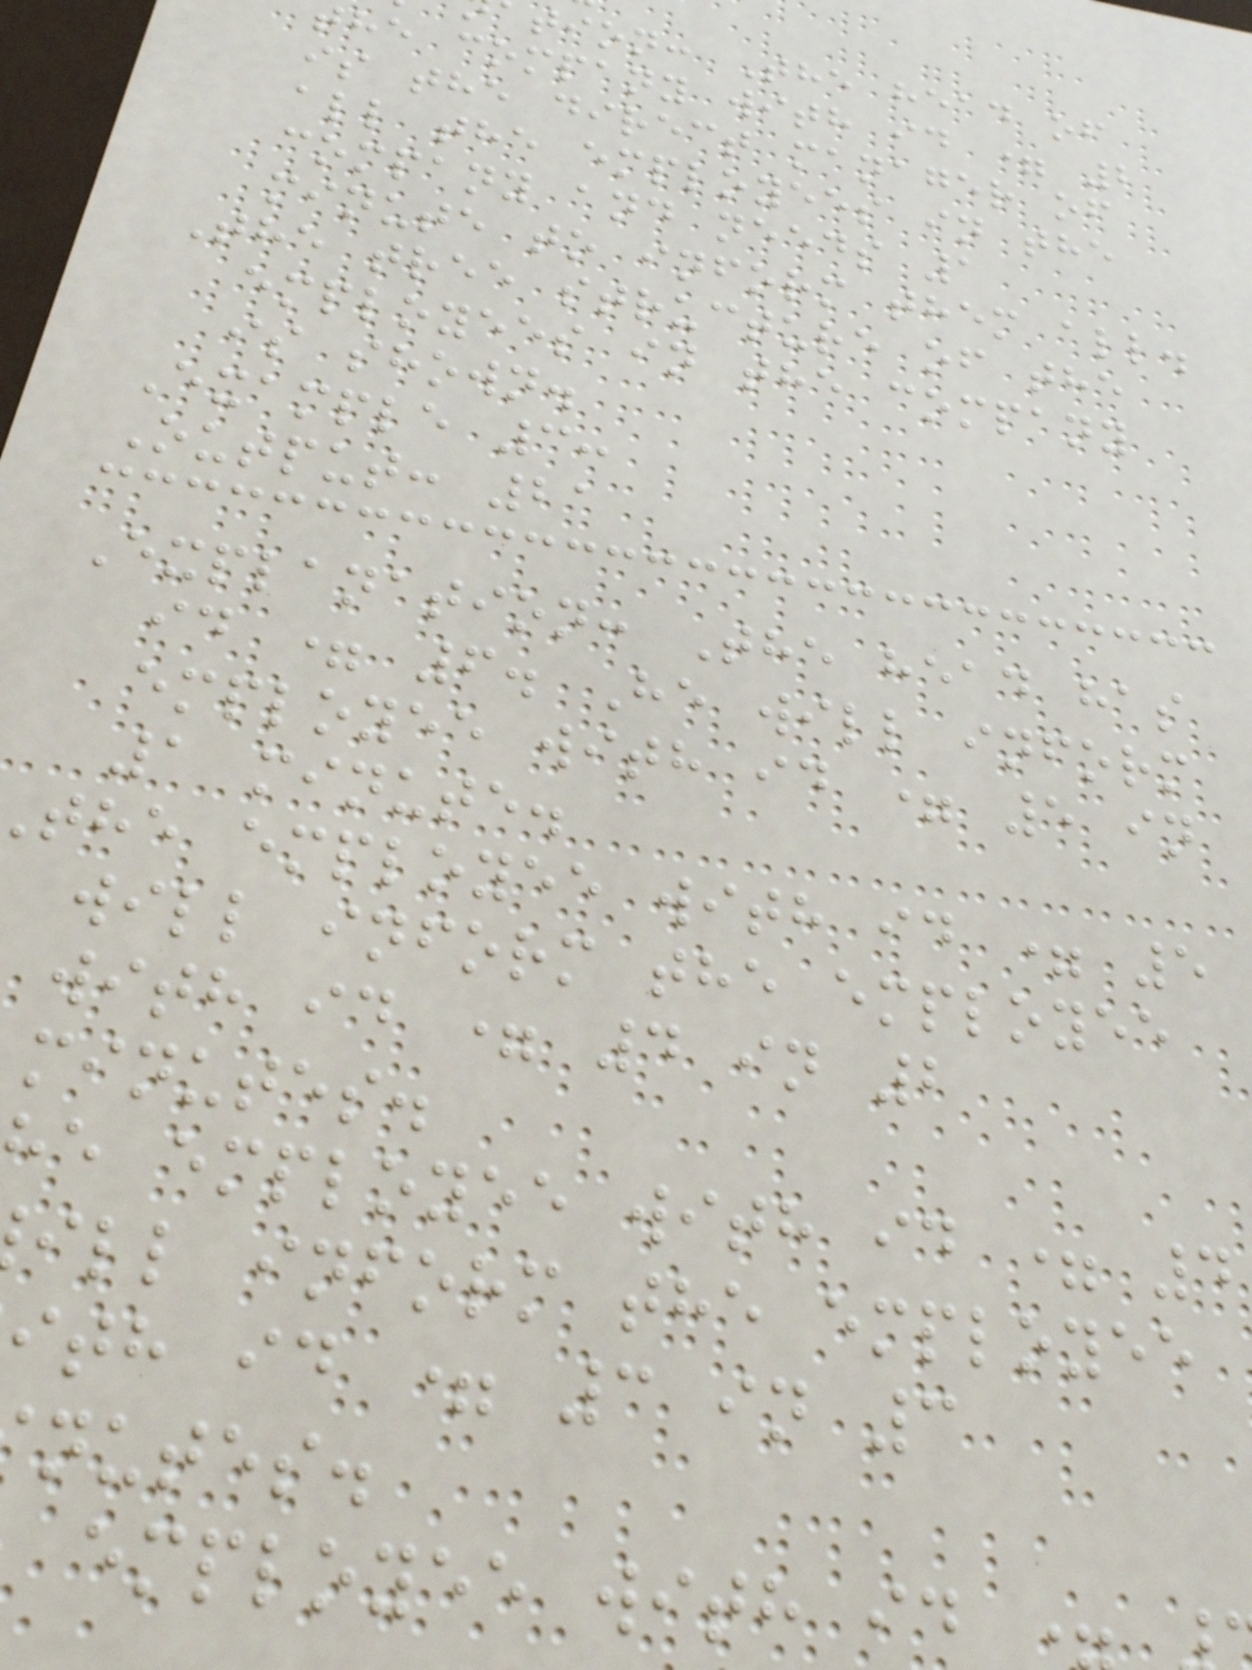tion: The head of
the company with id = 2
is the direct manager of
all the employees in the
company and needs 1
minute to inform them all.
The tree structure of the
employees in the company
is shown.
Example 3:
Output: 21
Explanation: The head has
id = 6. He will inform
employee with id = 5 in
1 minute.
the employee with id = 5
will inform the employee
with id = 4 in 2
minutes.
e employee with id = 4
ill inform the employee
ith id = 3 in 3
nutes.
employee with id
